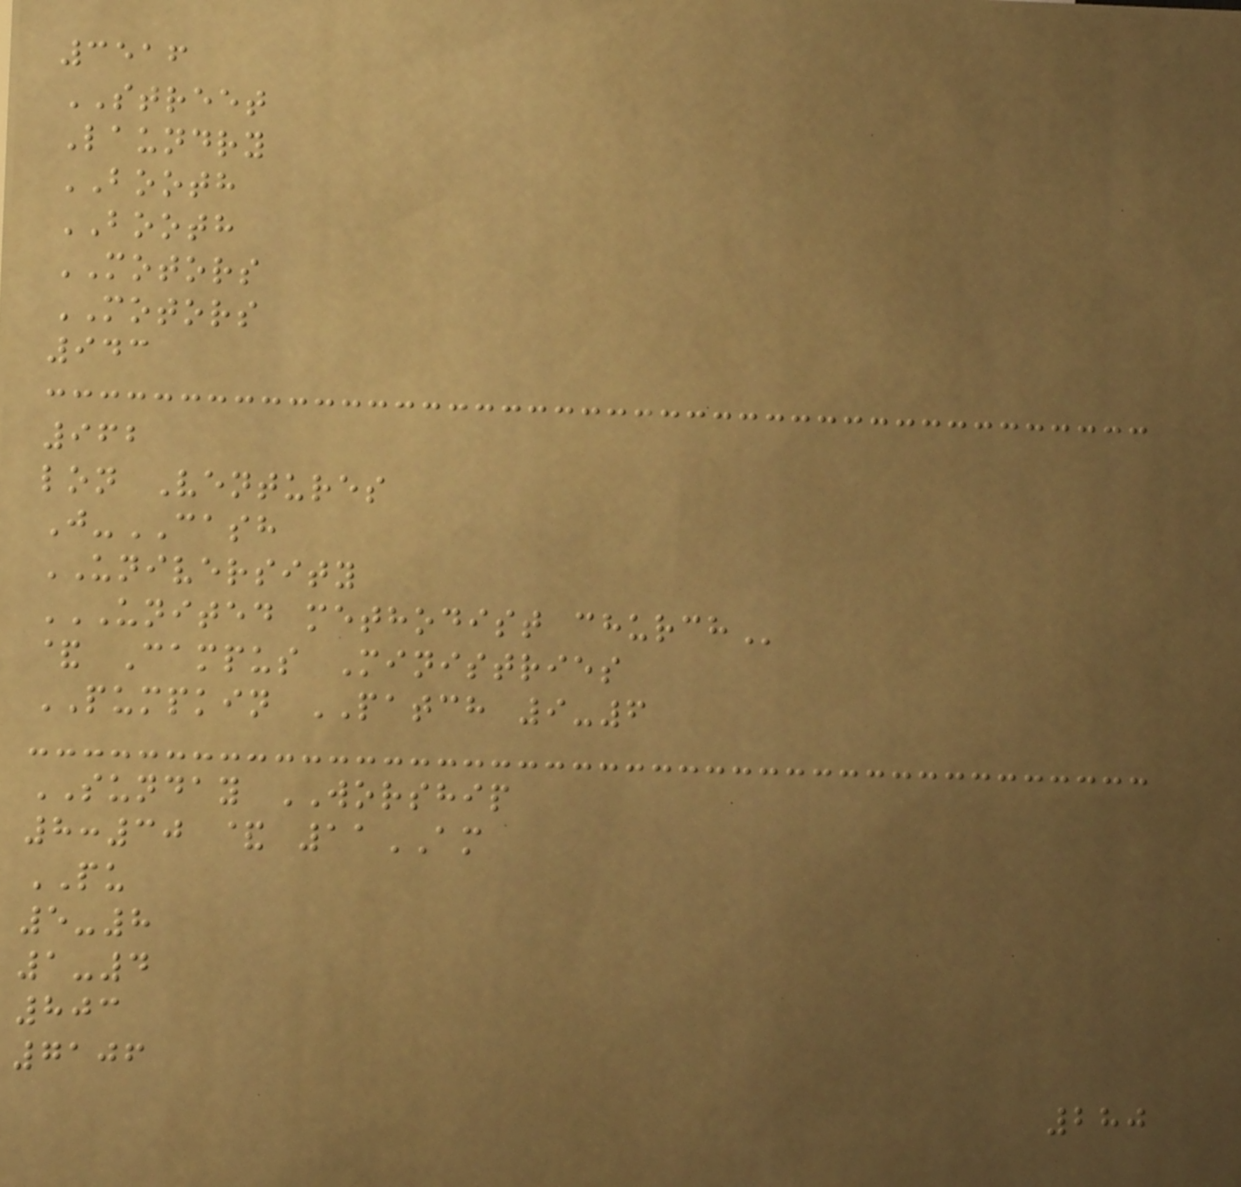3516
STREET
Laundry
BOOTH
BOOTH
MOTORS
MOTORS
943
962
lon Ventures
J-CASH
UNIVERSITY
UNITED METHODIST CHURCH
& Campus Ministries
PUMPKIN PATCH 9-6
SUNDAY WORSHIP
8:30 & 11AM
PU
5-8
1-4
803
7106
280
